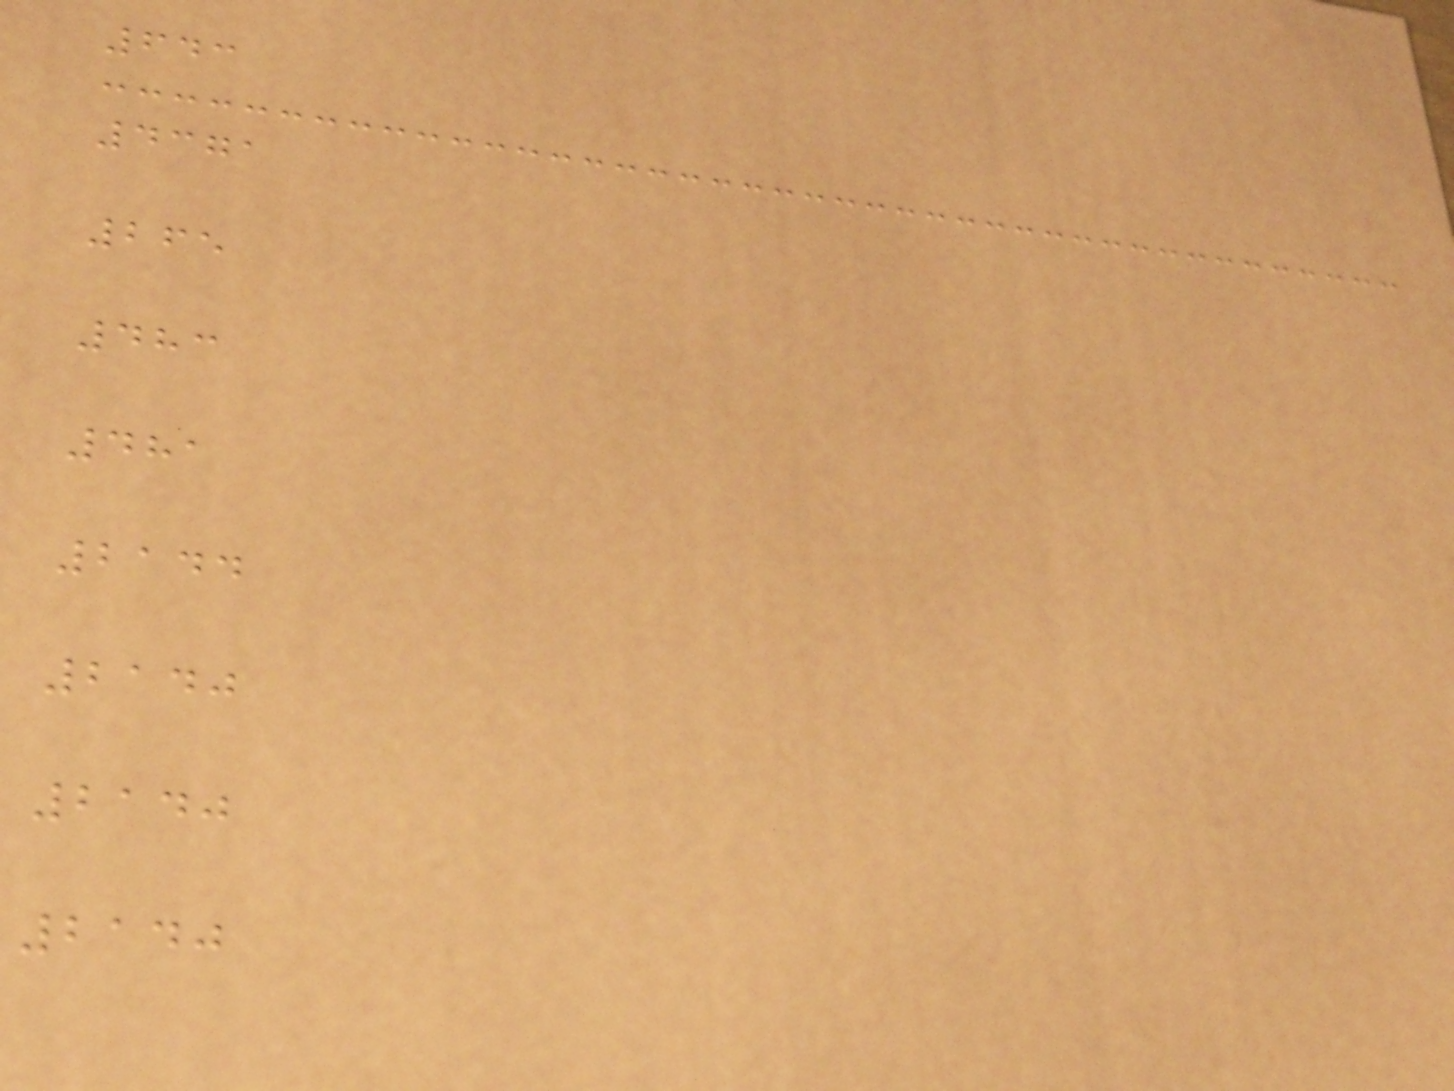643
4371
265
483
481
2144
2140
2140
2140
